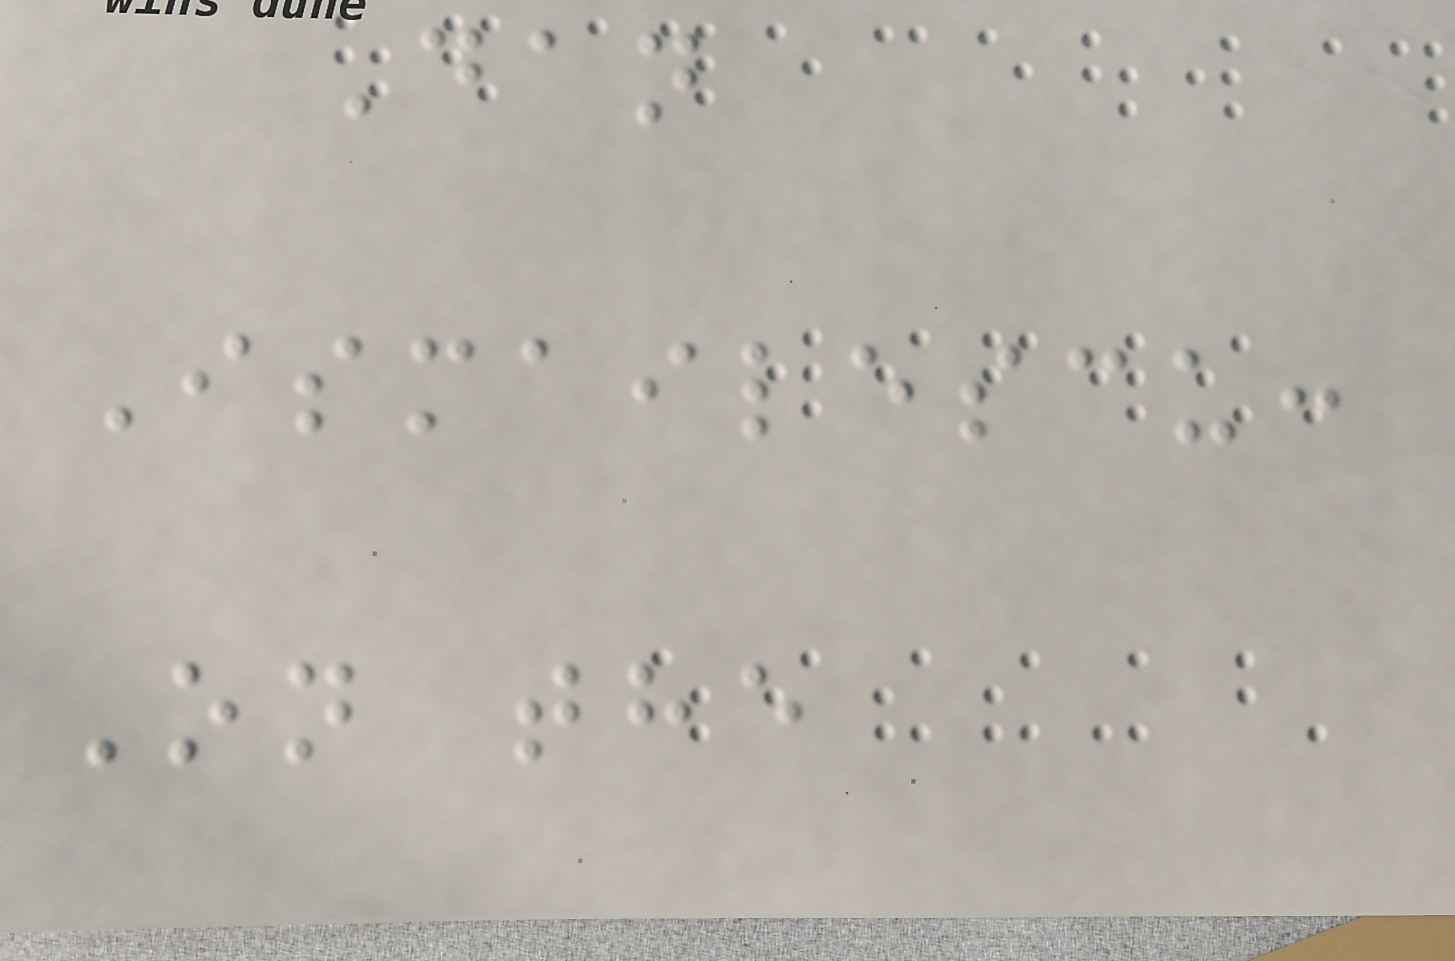Dan
Ismailescu:
On the
